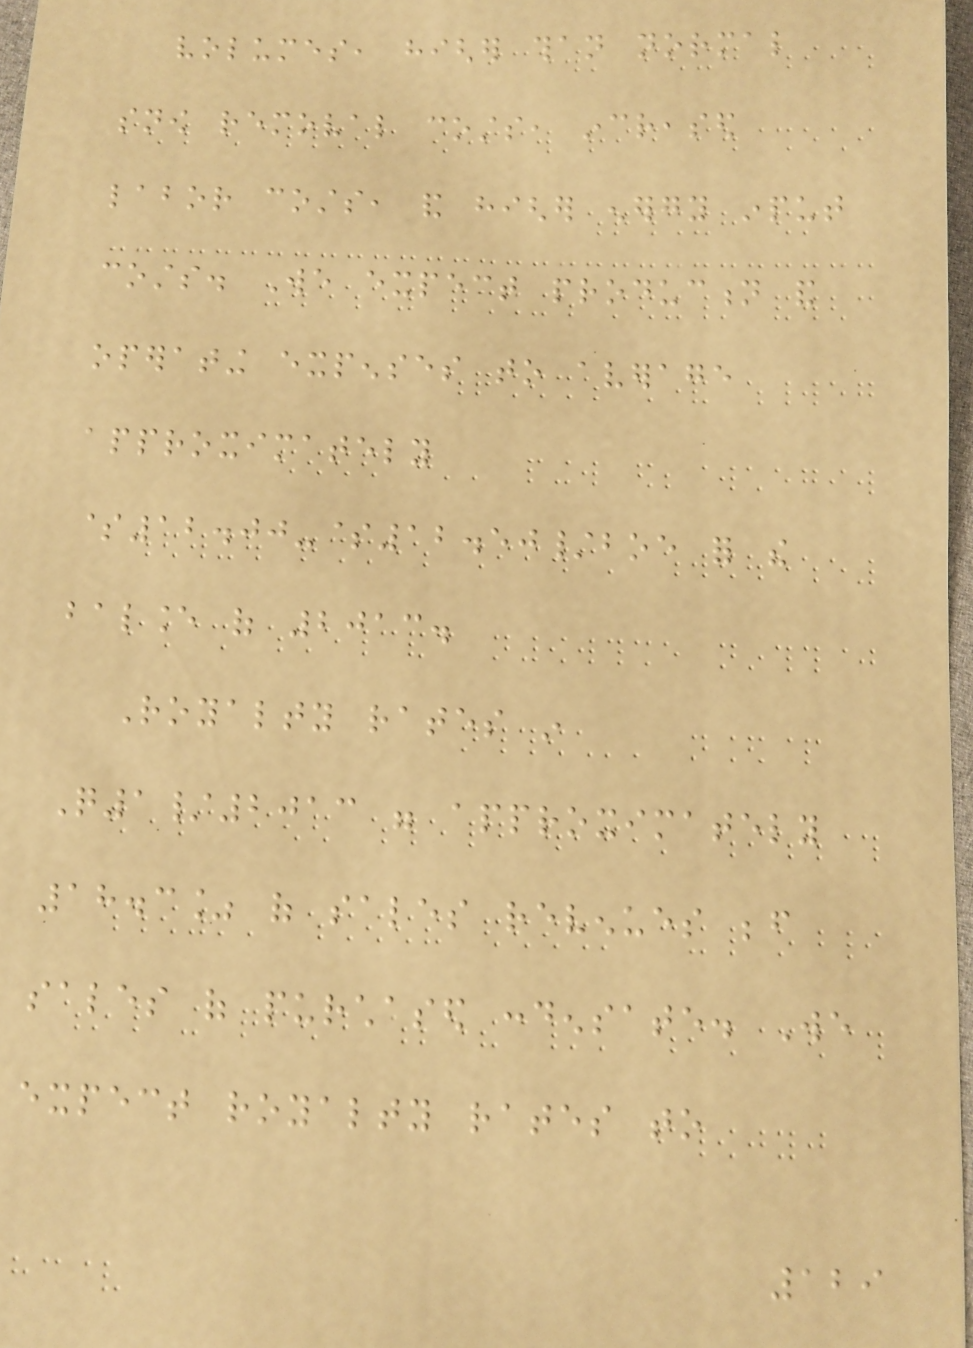volumes, higher than normal
snow removal costs, increased
labor costs, and higher energy input
costs. We expect production and
operating expenses to average
approximately
$12.00-$12.50/boe for the
balance of 2013.
Royalty rates in
Q1/2013 were approximately
18.3% of sales revenues before
sales of purchased condensate. We
expect royalty rates to
129
